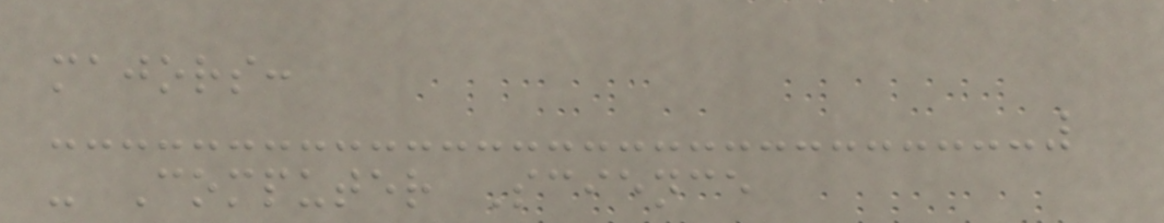majors:
- Computer Science
